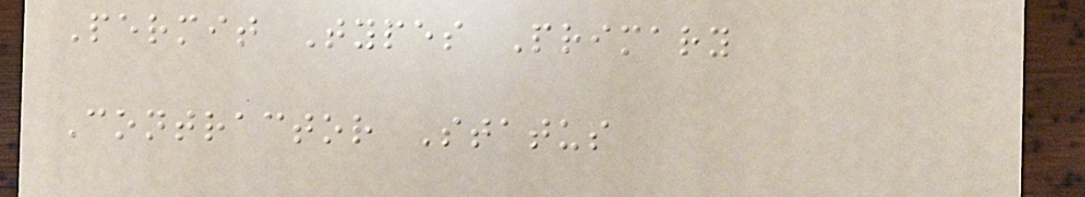Permit Types Primary
Contractor Status
